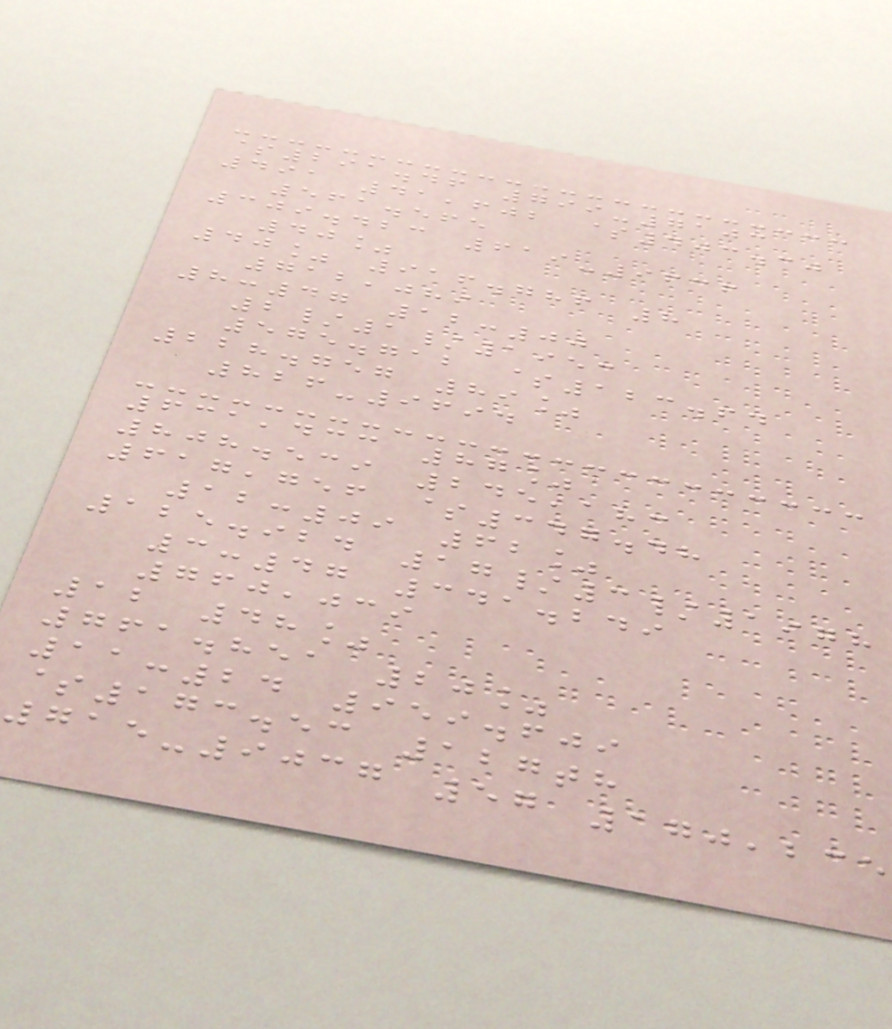$291.46 799-7103
491 41,602 $403.30
561.565
309.423 619-9636
40%
40% 916.786 8
712,089
8:47 12:00
2/1/1953
575.712 $123.64
228.757 89%
826-9694
631,433 87%
808.539 245,183
617,756 $347.48
12:09 62%
125.924 17/3/1978
3:47 341.249
760,039
12 48%
761.851 20%
11:24 959.609
$173.53 127th
715-9037 57 170,235
